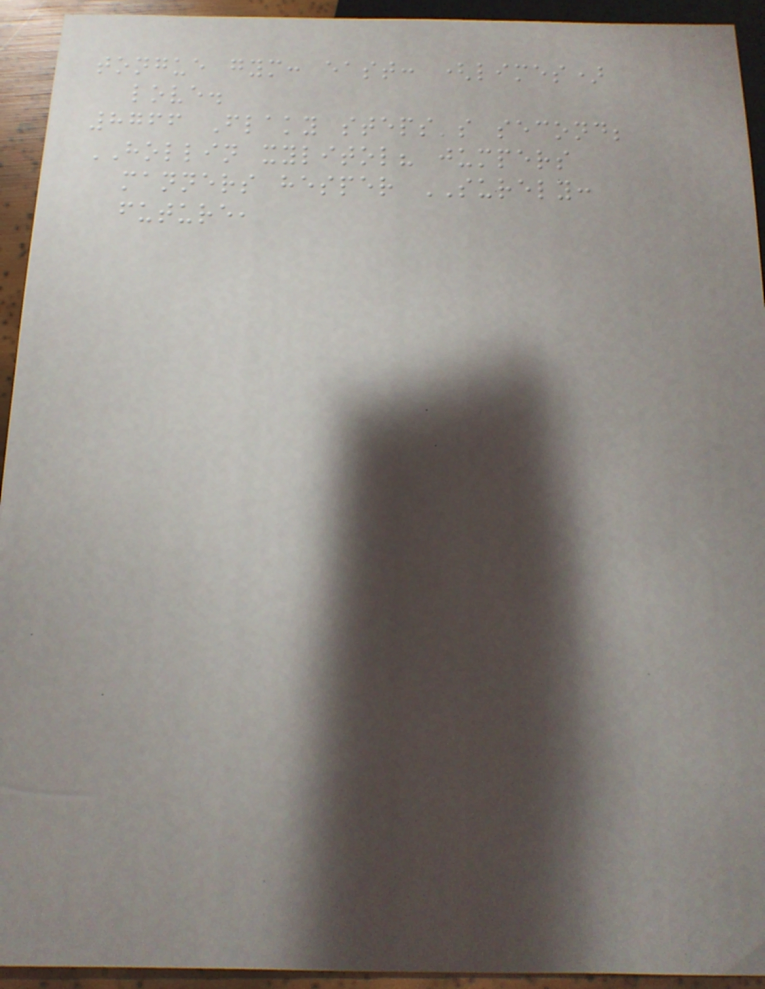tongue gym: east: (limes)
love.
8766 Flaky steps's second;
HOLLIN xylitol? jumpers
manners hesper SURELY:
future,
